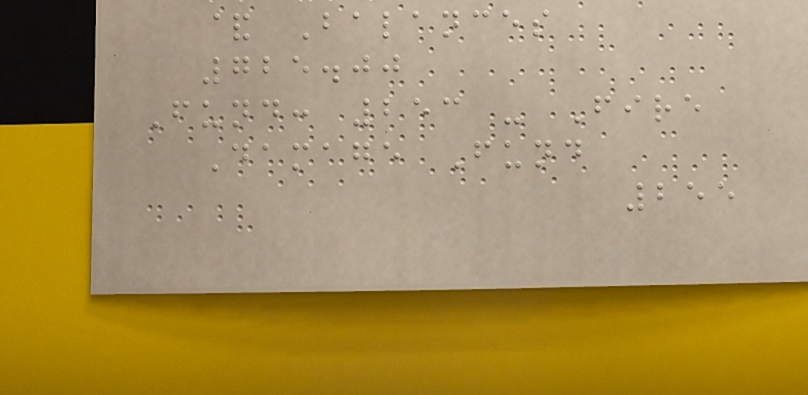& Balances
725.00
Fund: 253 - Fire
Damage Fund
255
